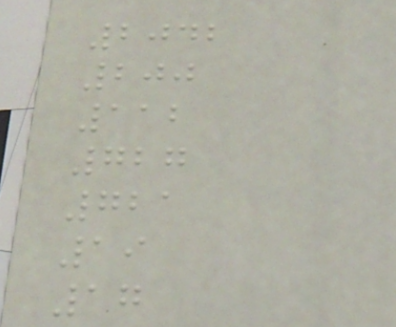2042
200
112
727
721
19
17
